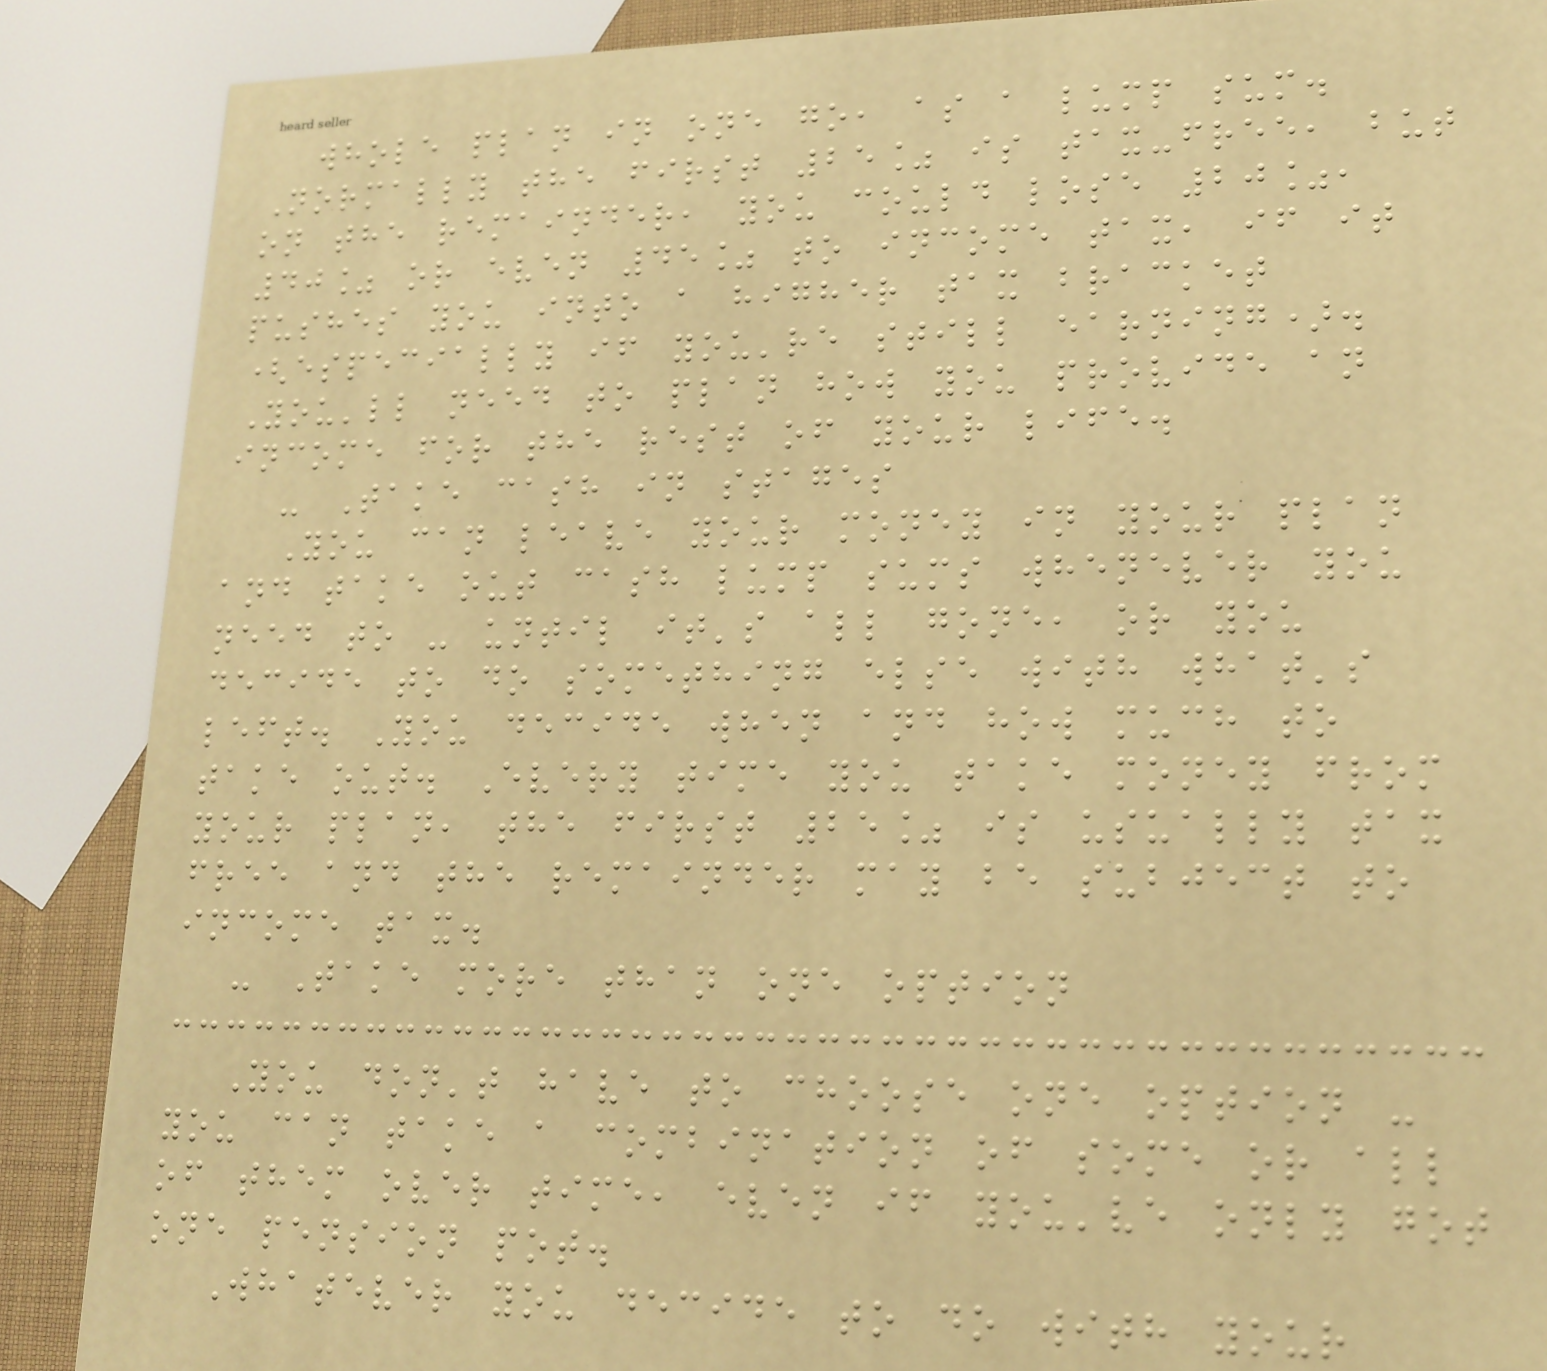whole plan in one go, as a lump sum.
Normally the first 25% is tax-free, but
on the remainder, you could lose 20%,
40% or even 45% to income tax, if it
pushes you into a higher tax bracket
(especially if you're still earning).
You'll need to plan how you provide an
income for the rest of your life.
- Take cash in stages
You can leave your money in your plan
and take out cash lump sums whenever you
need to - until it's all gone, or you
decide to do something else with what's
left. You decide when and how much to
take out. Every time you take money from
your plan, the first 25% is usually tax
free and the remainder may be subject to
income tax.
- Take more than one option
You don't have to choose one option -
you can take a combination of some or all
of them over time, even if you've only got
one pension pot.
Whatever you decide to do with your
